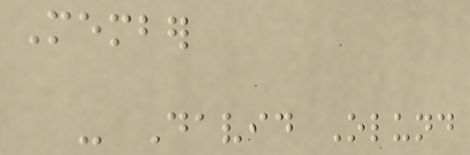Member
- David Olund
